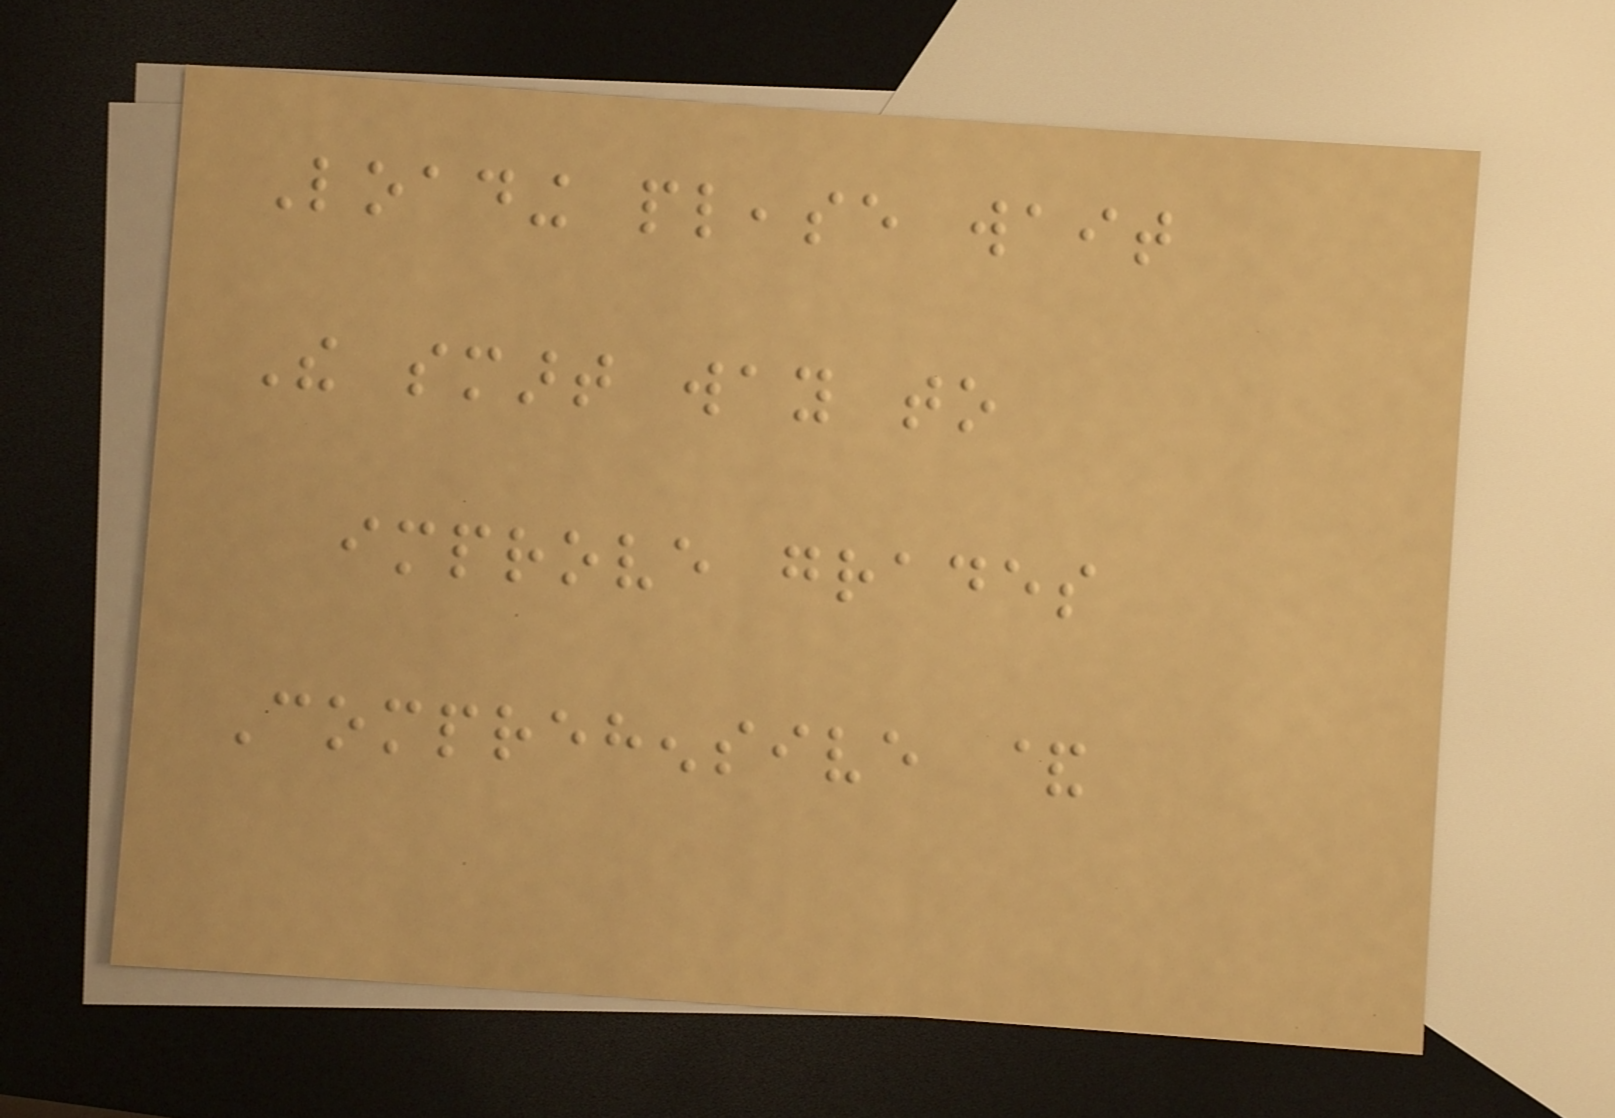Loading please wait
The smart way to
improve grades
Comprehensive &
